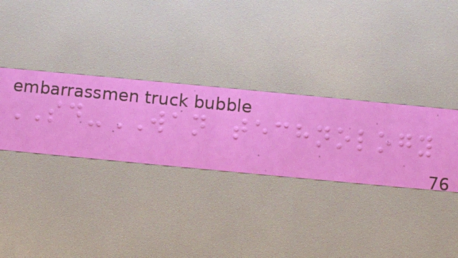SD-WAN technology
